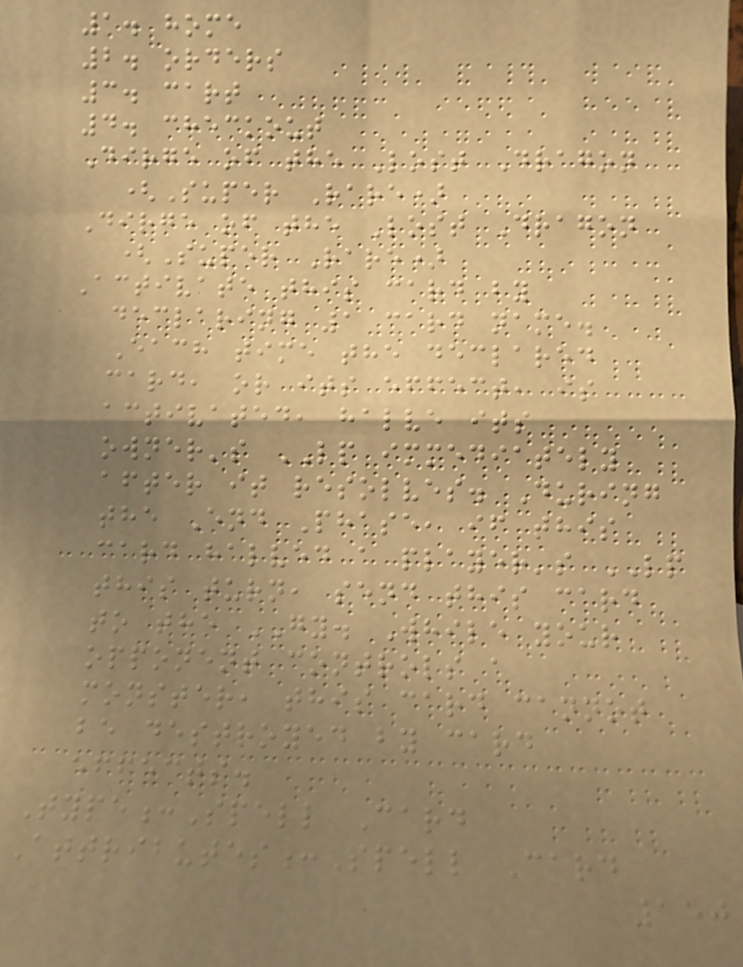1. home
2. orders
3. cart
4. checkout
Dirge of the Lost Dragon
(Super Rare)
Dirge of the Lost Dragon
(Super Rare)
Activate this card by
declaring 1 card name.
Each time the declared
card, or its effect, is
activated, halve its
owner's LP immediately
after it resolves. During
the End Phase, if this
card halved a player's LP
this turn, send this card
to the GY. While your
opponent controls a
monster, this card cannot
be destroyed by card
effects.
Type:Spell Card
Attributes:Spell Card
150
